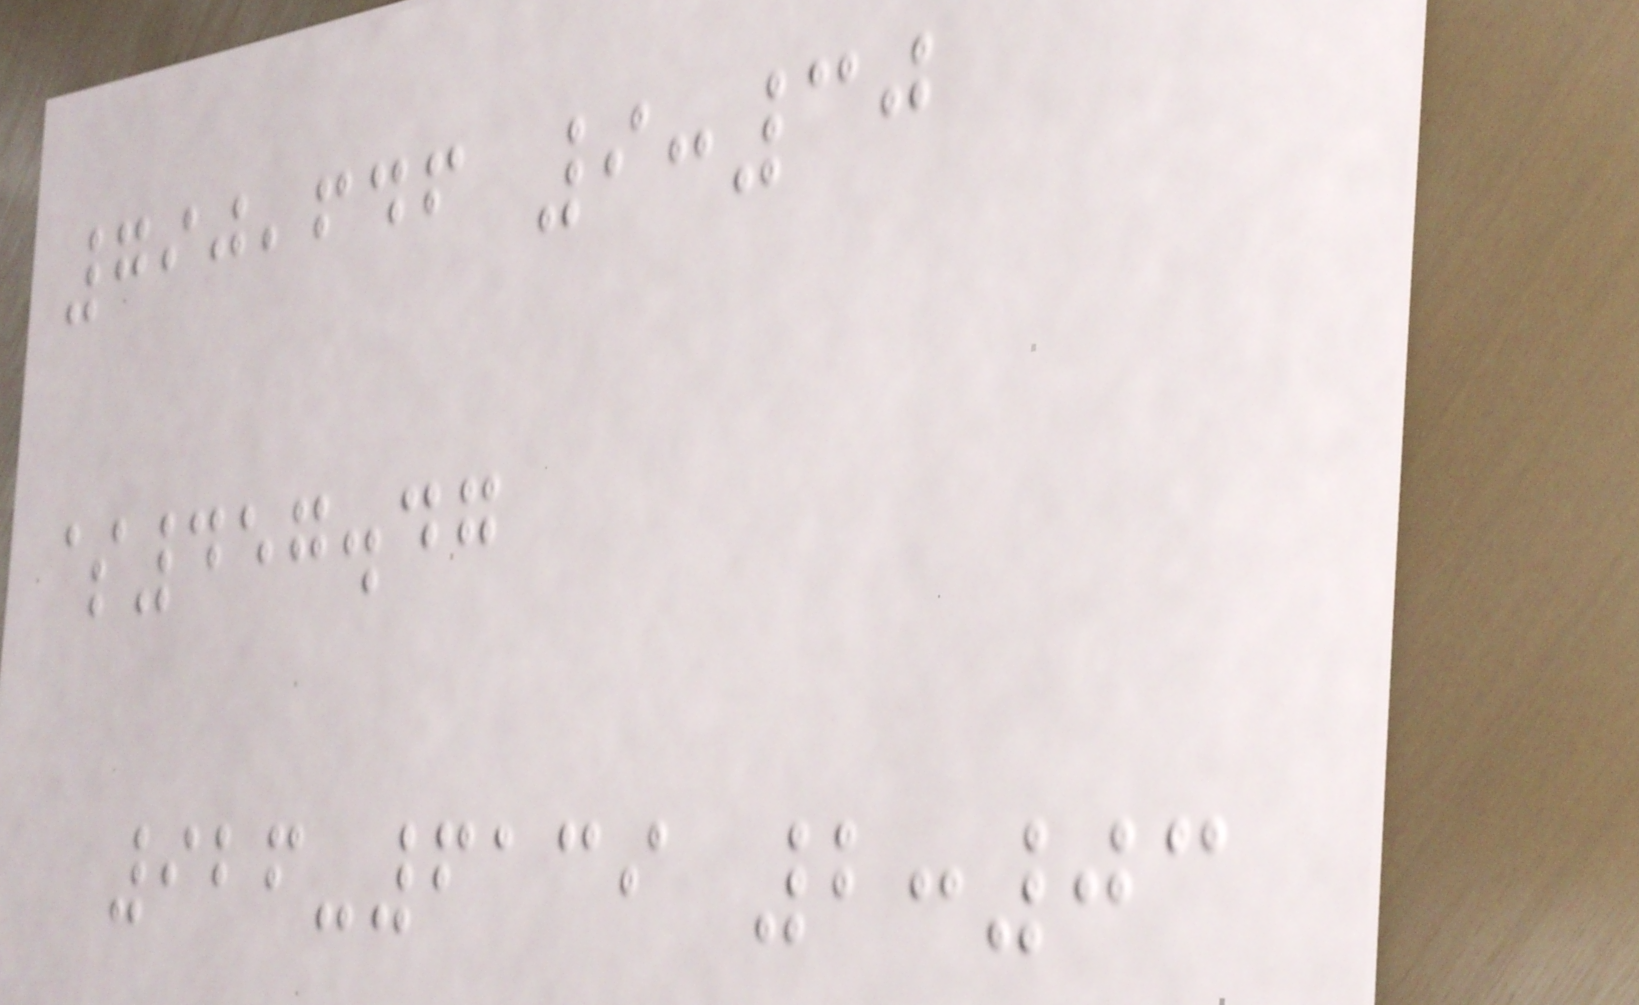790,646 9:30
$457.47
926-6139 2:03
